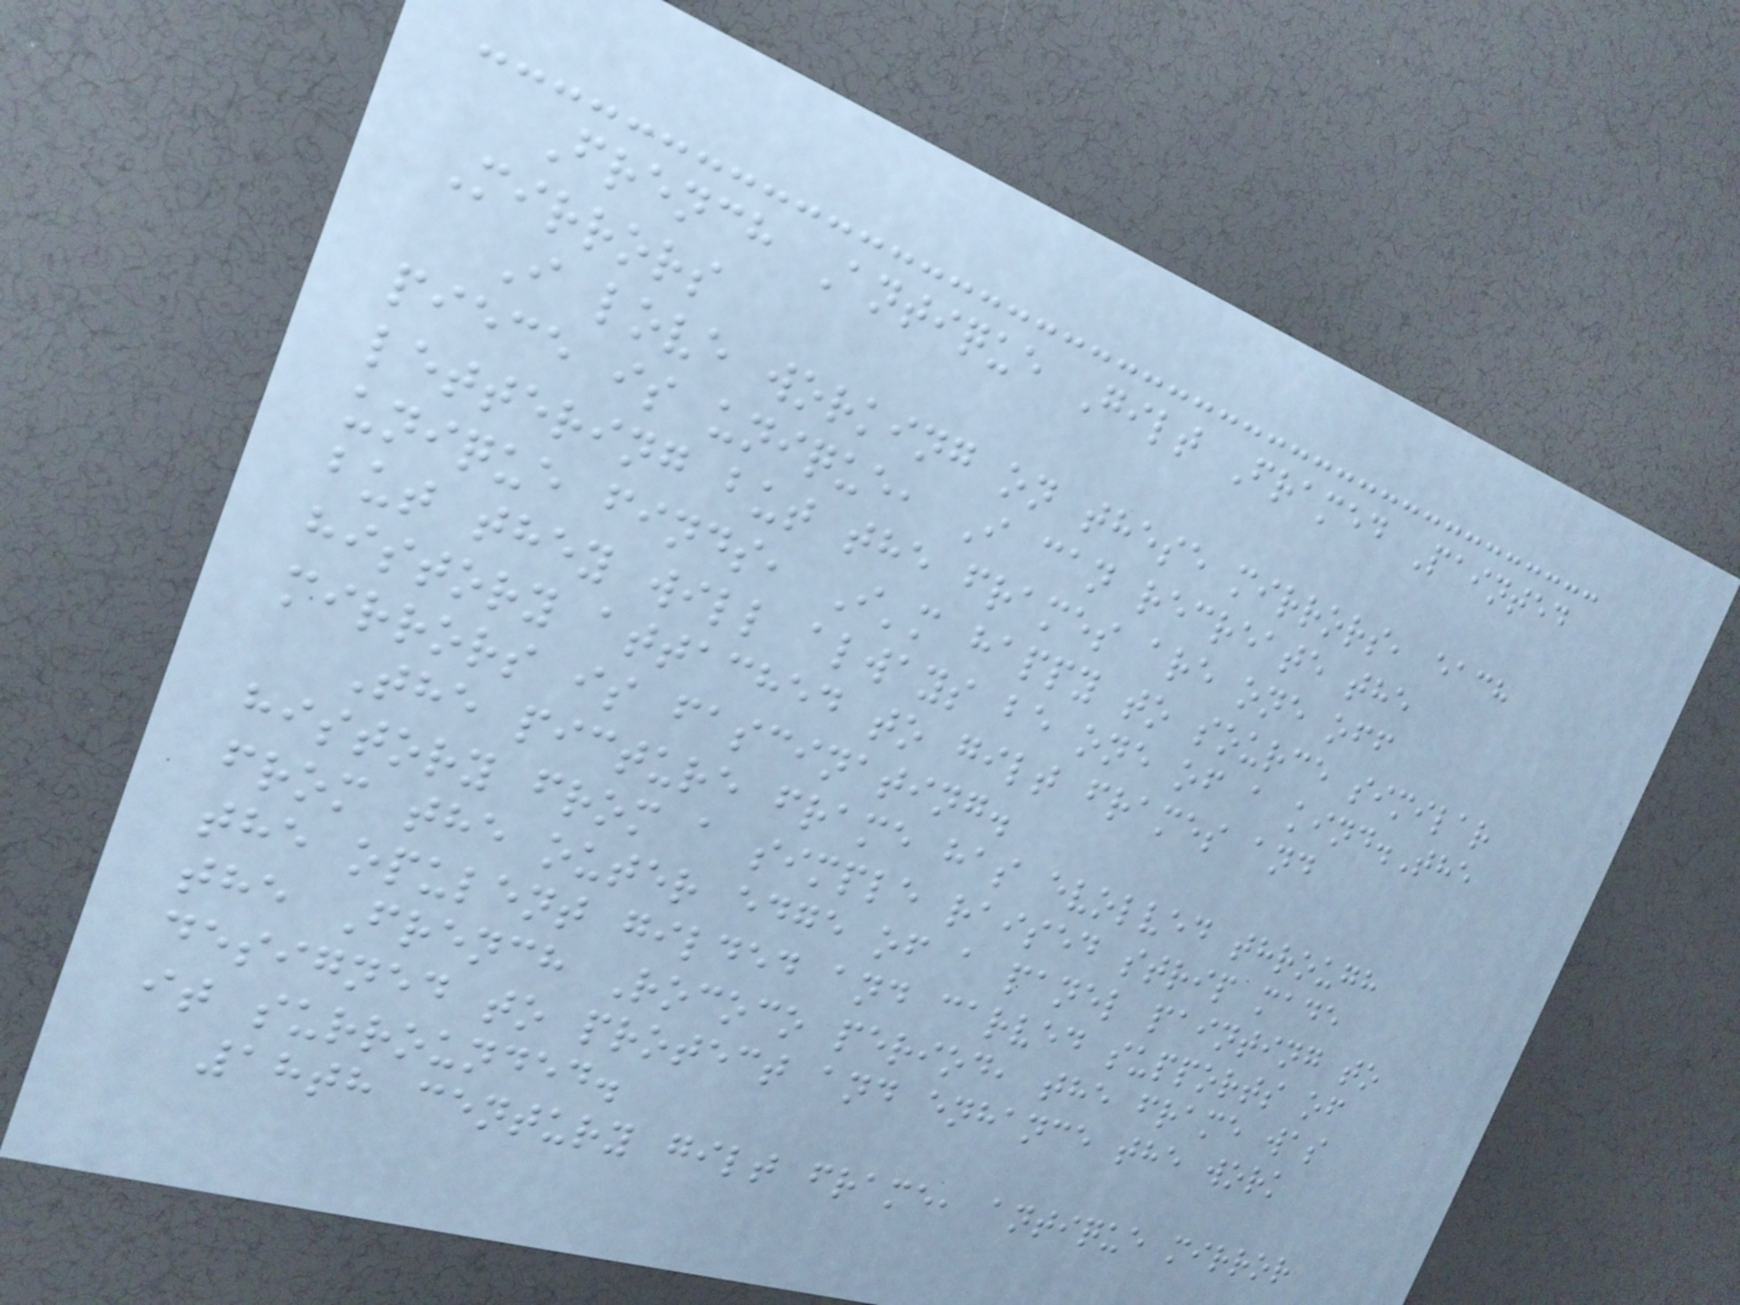French Antique Gilt Framed Painted
Mirrors
I love working on these mirrors, each
piece is unique, I can recreate the
lettering but the frames are one off
unique finds, I'm happy to source similar
but they will always be one of a kind.The
history attached to gilt frames and
mirrors is fascinating.
The picture frame has evolved through
history from a simple raised strip made
from the outer edge of a panel painting to
the opulent gilded and carved supports of
the French Rococo period, the frame was
designed to protect and enhance the work
it surrounded.
18th century gilt frame, antique mirror
